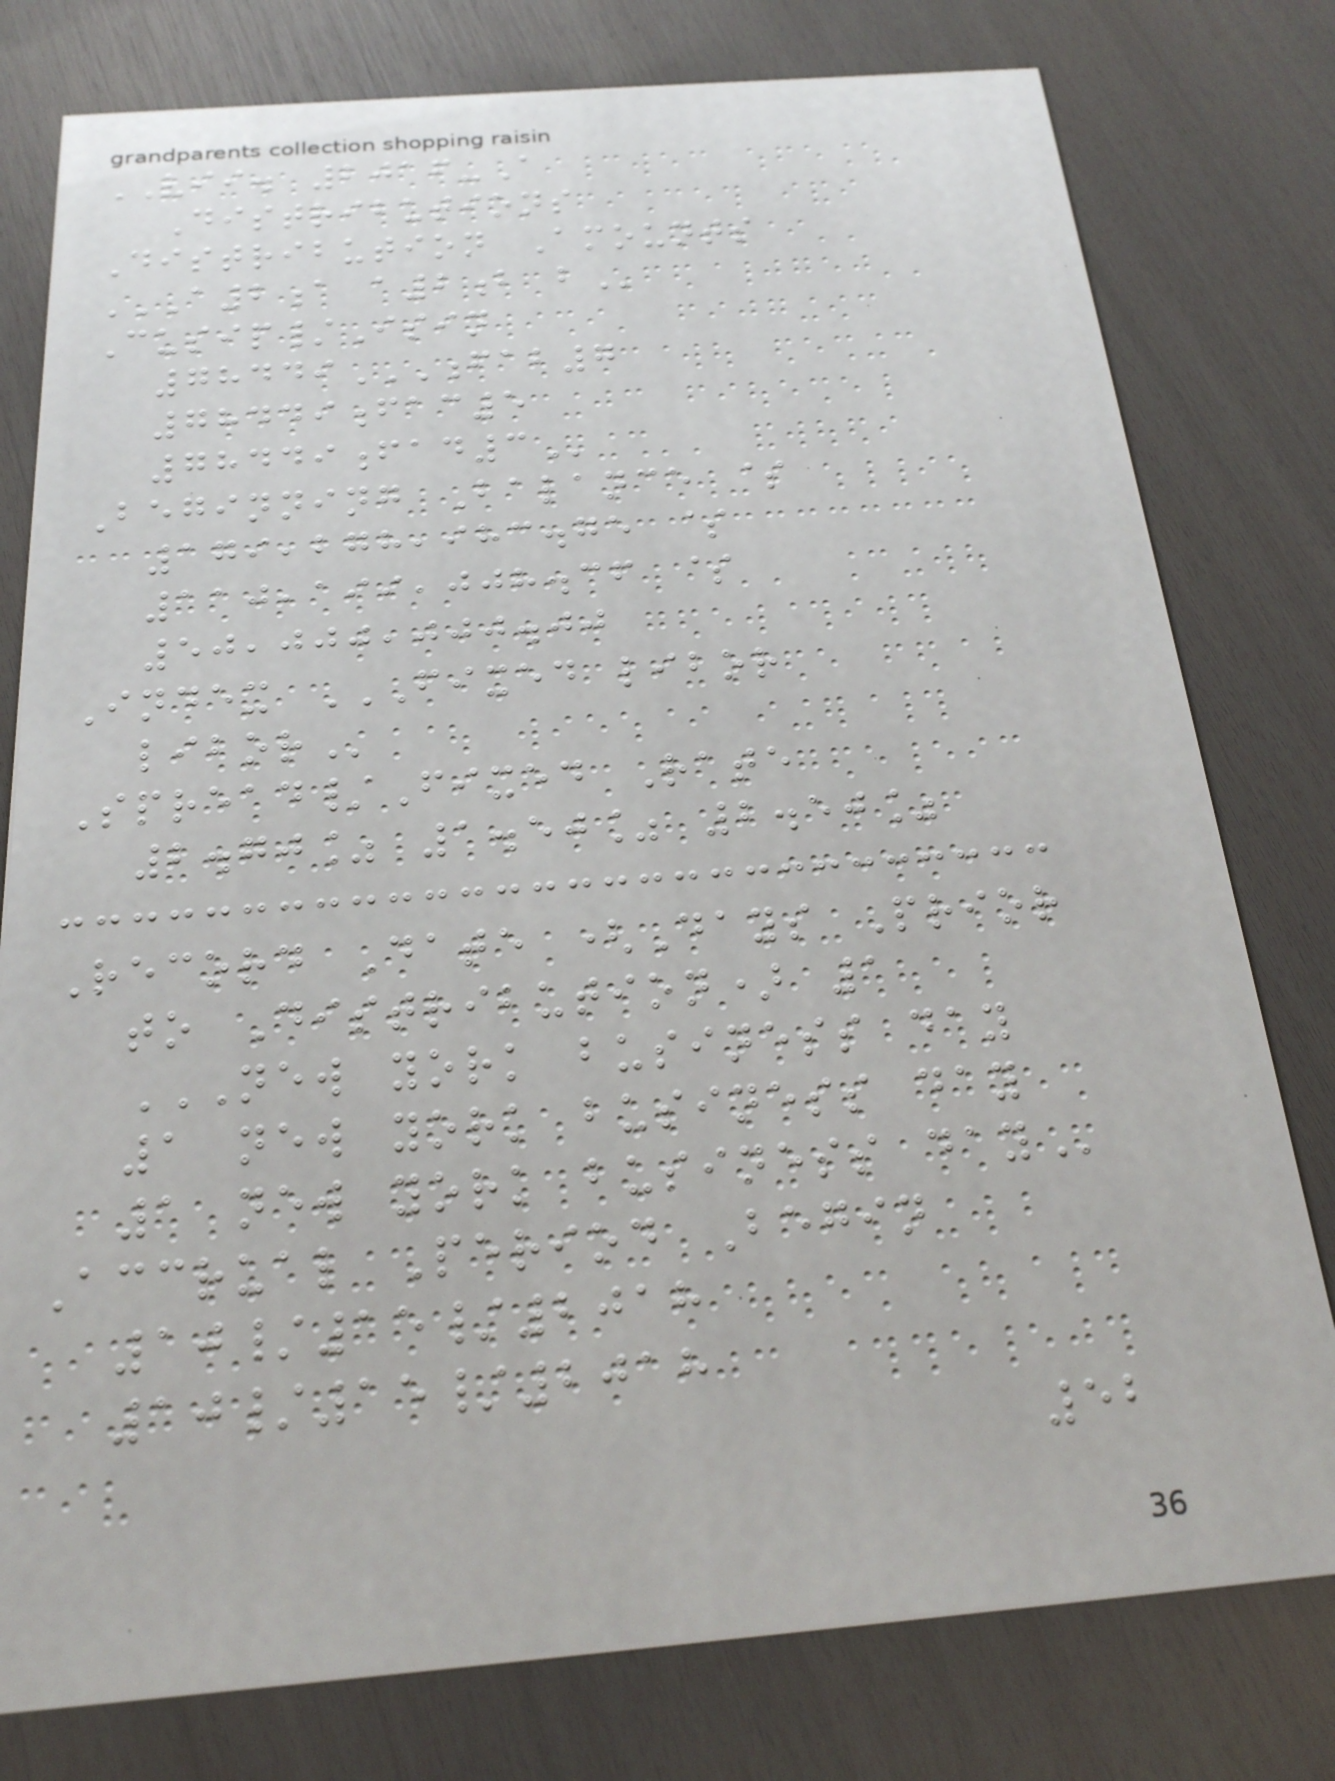VII. 2016-A
Distributions
Distribution Amounts
A2A A2B B
Cusip/Isin
78449FAB7
78449FAC5
78449FAD3
Beginning Balance $
179,278,983.75 $
110,199,008.36 $
50,000,000.00
Index FIXED LIBOR
LIBOR
Spread/Fixed Rate
2.70% 1.50% 2.50%
Record Date (Days Prior
to Distribution) 1
NEW YORK BUSINESS DAY
1 NEW YORK BUSINESS DAY
1 NEW YORK BUSINESS DAY
Accrual Period Begin
10/15/2018
10/15/2018
52
